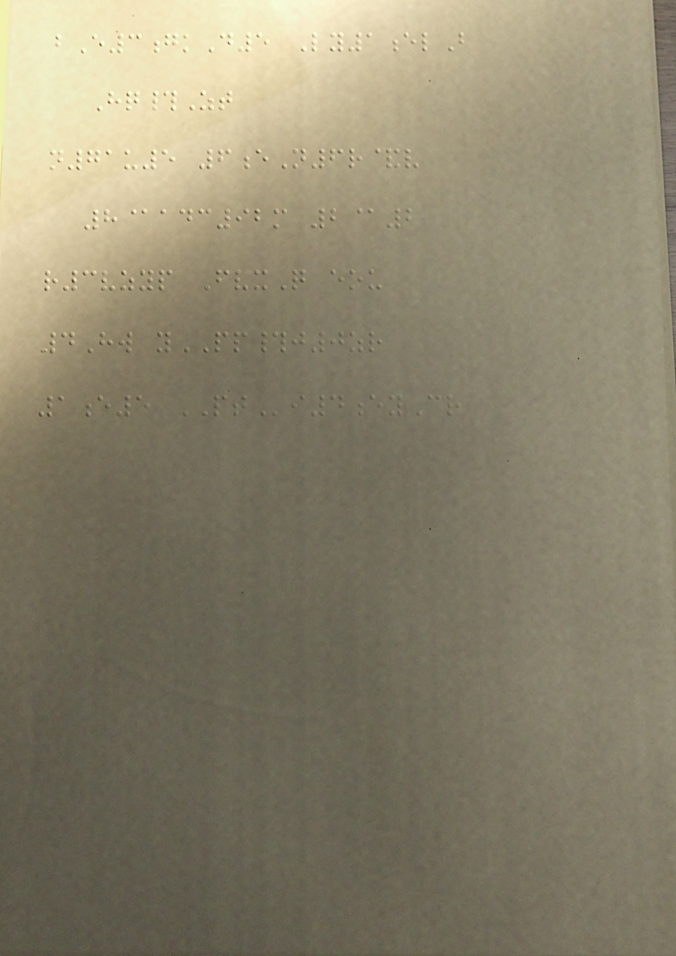bE3gkD5 Ly1elB
Hq#Zt
n71u5 6eN6r&v
8@adc92m 2@2
r3vzyp FvxQ eou
4Hw yPP#j0zr
1e5 PTi4eyCr
